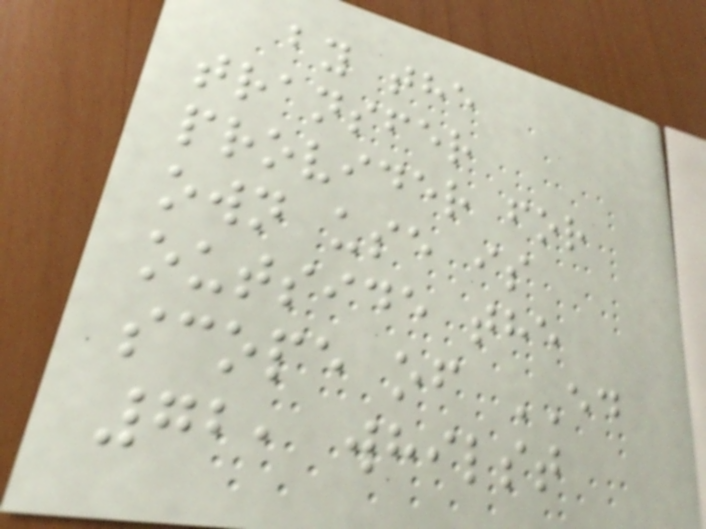by the
transfer
provider for
own use is
outside the
scope of ED
72, whilst
